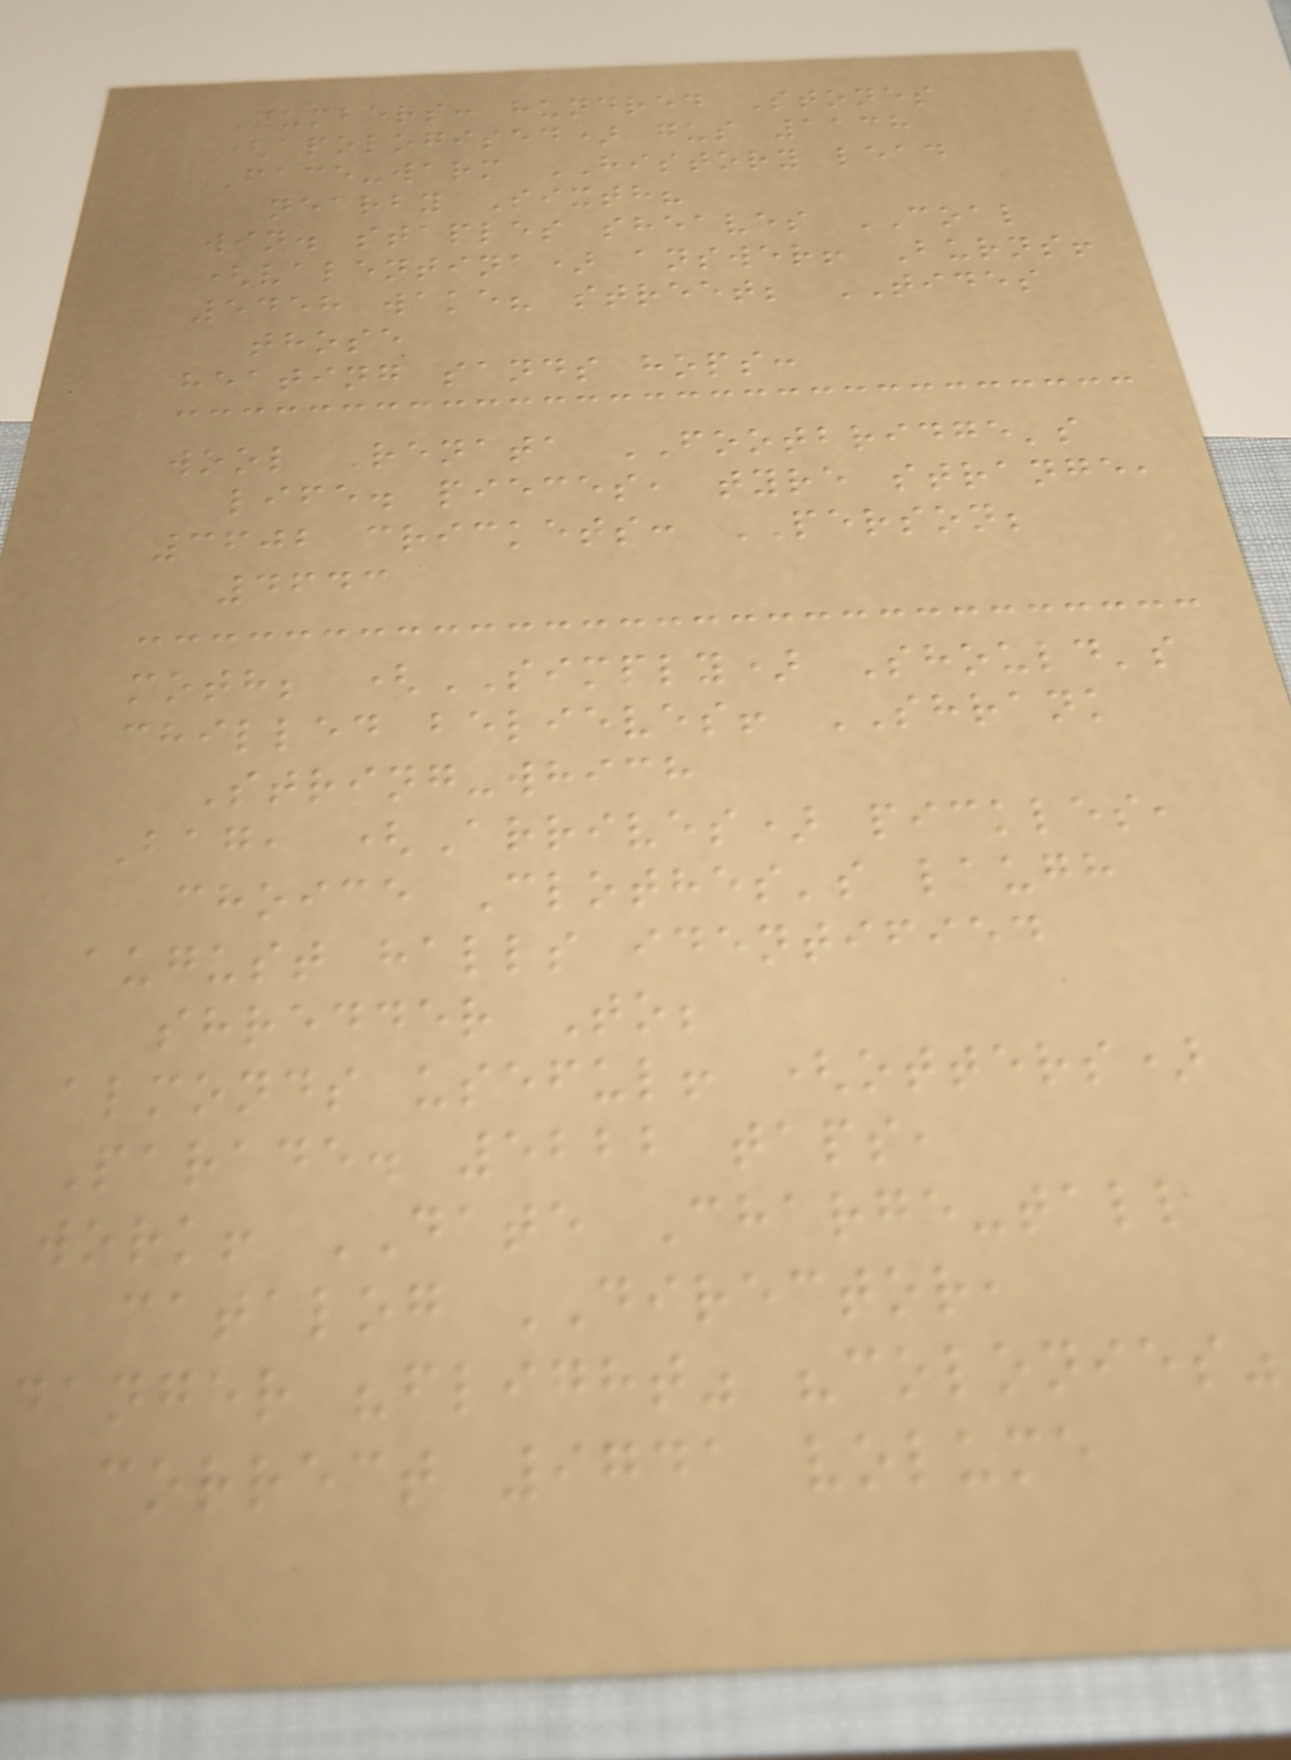Numbers: hundred Stones
(apologised) gus 1138
Face-warm HISTORY lead
nearby Sixth?
win. staples sheaves COAL
(valentina) answer! Burns!
5458 wake? street; TIDES
those
heating sands hops:
wool Renata FOOTBRIDGE's
life. pieces, tyre strange,
3602 crickets: PERSON;
4643
moth; (SIMPLY) Should's
chilled believes! SHRANK
String-which
Bag, (Arrives) pickles,
choice Clothes's laugh
august halls identified
shredder To;
almonds useful! (otters)
Parade. 5222 taps,
work! DATE Charge-tall
catalog DIRECTOR,
danger "flight" "colonies"
correct 9741 volume
